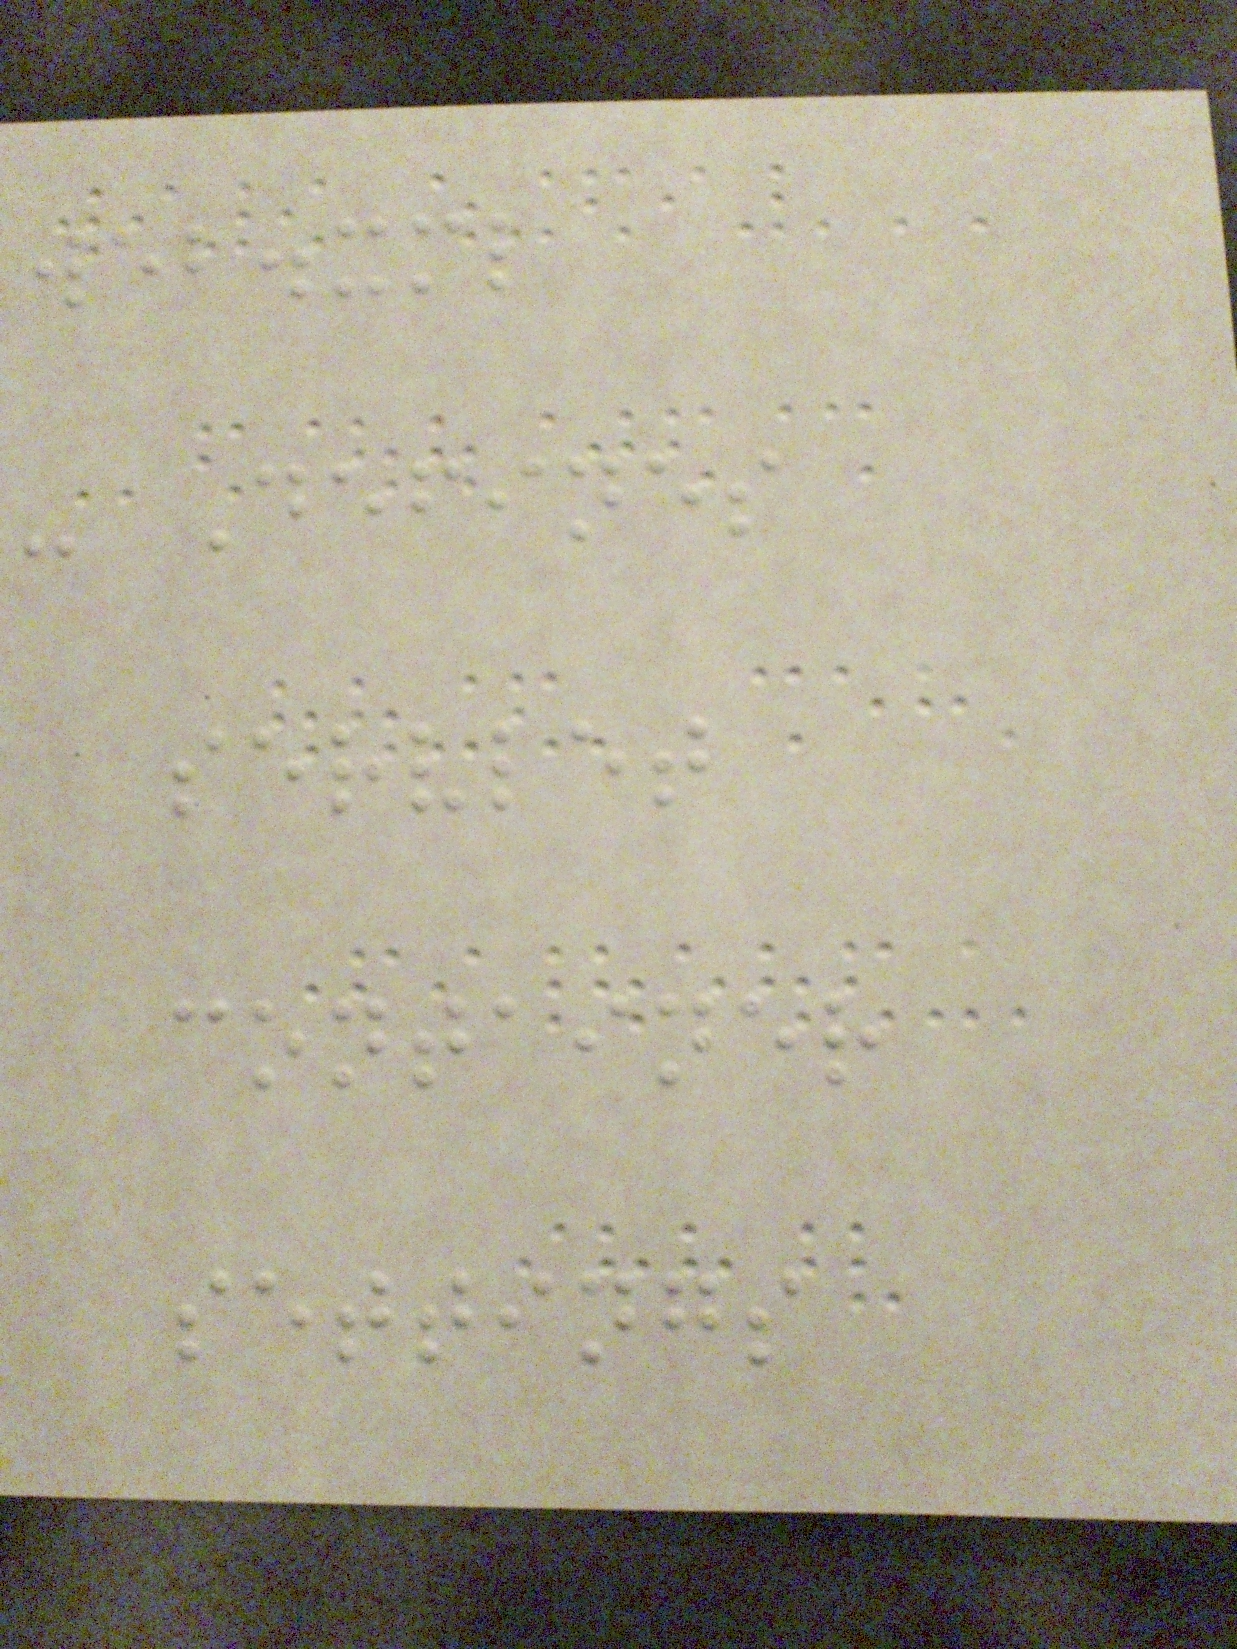web.xml
- Defines
servlet
container
settings
